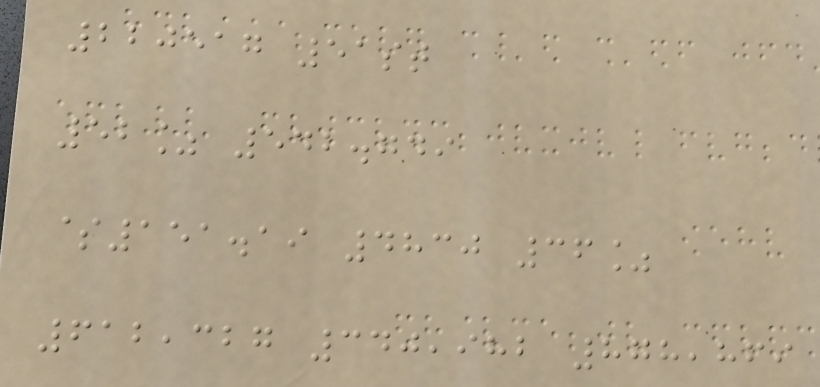220517 51st
52% 542.749
$151.19 4830 36%
612,327 340,982 878,869
